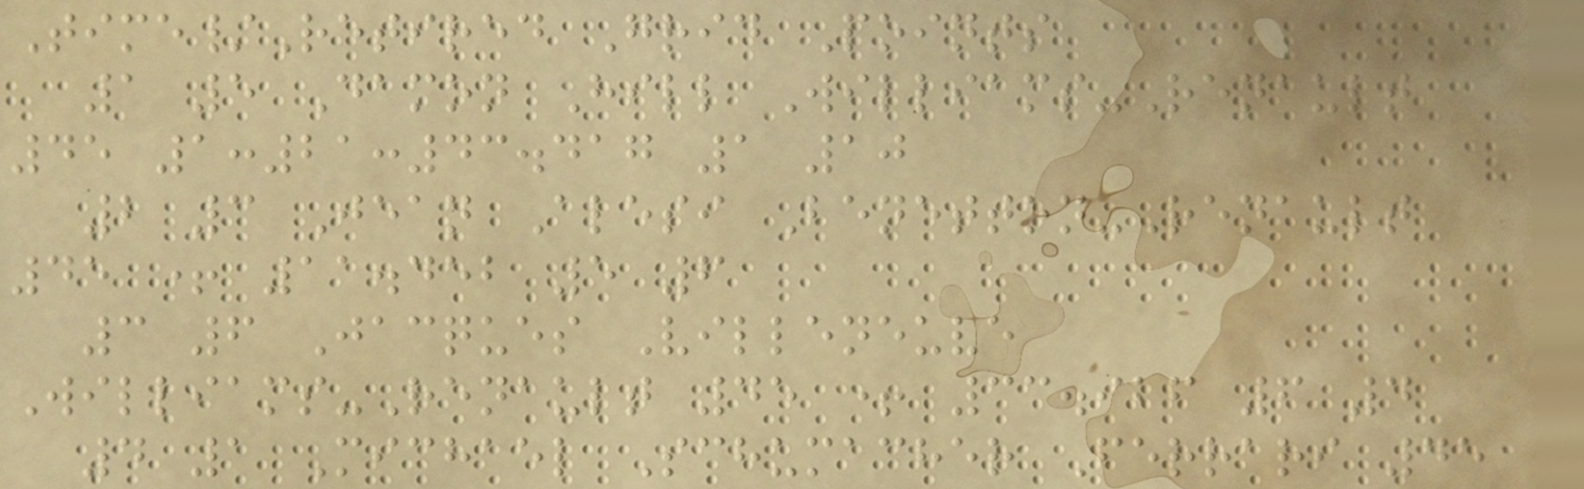Time/Retired Grid Points
1 5 Damon Hill Williams-Renault
45 1:21:43.417 1 10
2 3 Jean Alesi Benetton-Renault
45 + 11.452 5 6
3 6 Jacques Villeneuve
Williams-Renault 45 + 33.926 6 4
4 1 Michael Schumacher Ferrari 45
